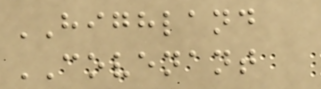HIGHLAND
COVENANT
